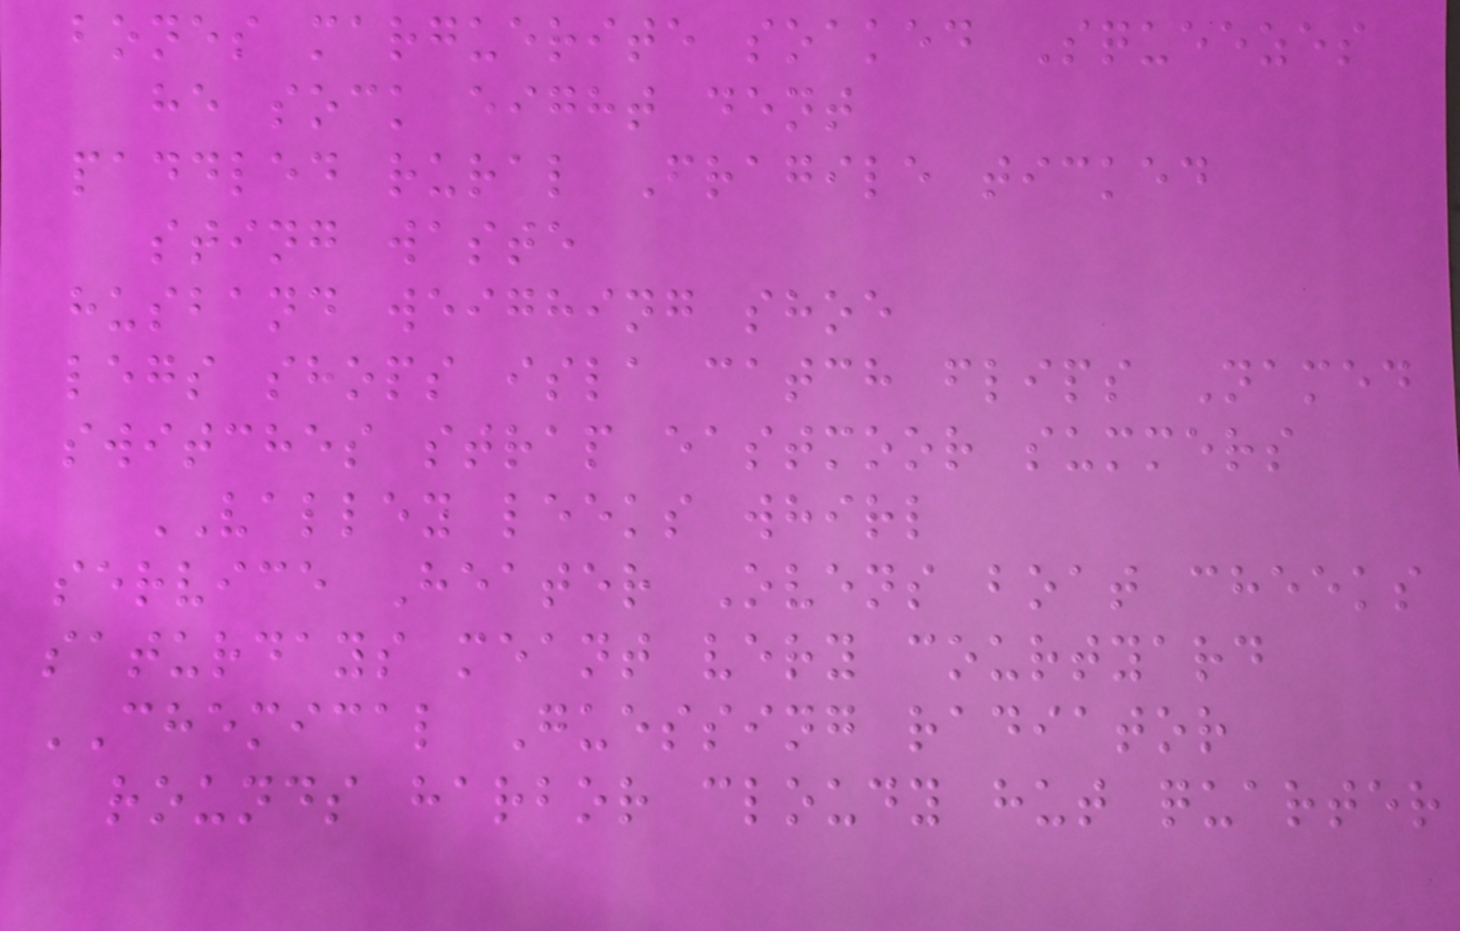bones marguerite soaked Squeezes
he sock eight dent
paddled rural Fragile ticked
sting waste
husband weighing shoe
legs shops isla catch flips Named
switches strap eastmoor summers
VALLEY leeks whirl
service Heater Ovens boat cheeks
saturdays meant very courtyard
CHEMICAL Guessing radiator
rounds harbor cloudy hut quarter
